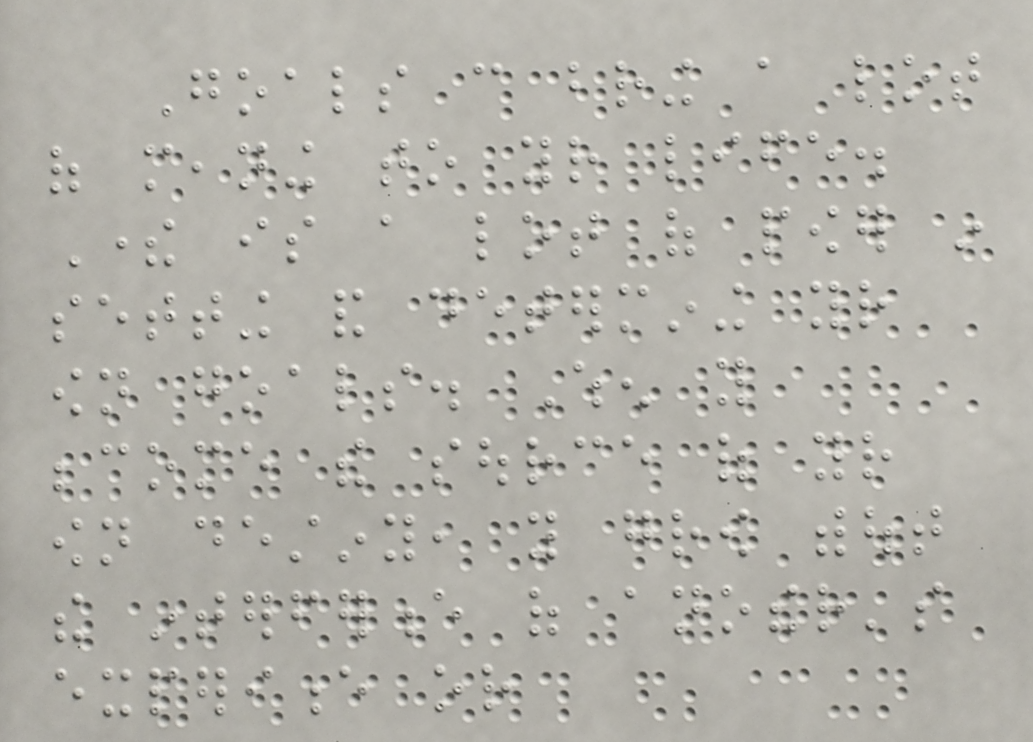Goals can bring a lot
of meaning to your life.
There is a lot of power in
setting and determining your
own goals. When you
become the source of your
own destiny, you grow without
the interference of another's
experience or
